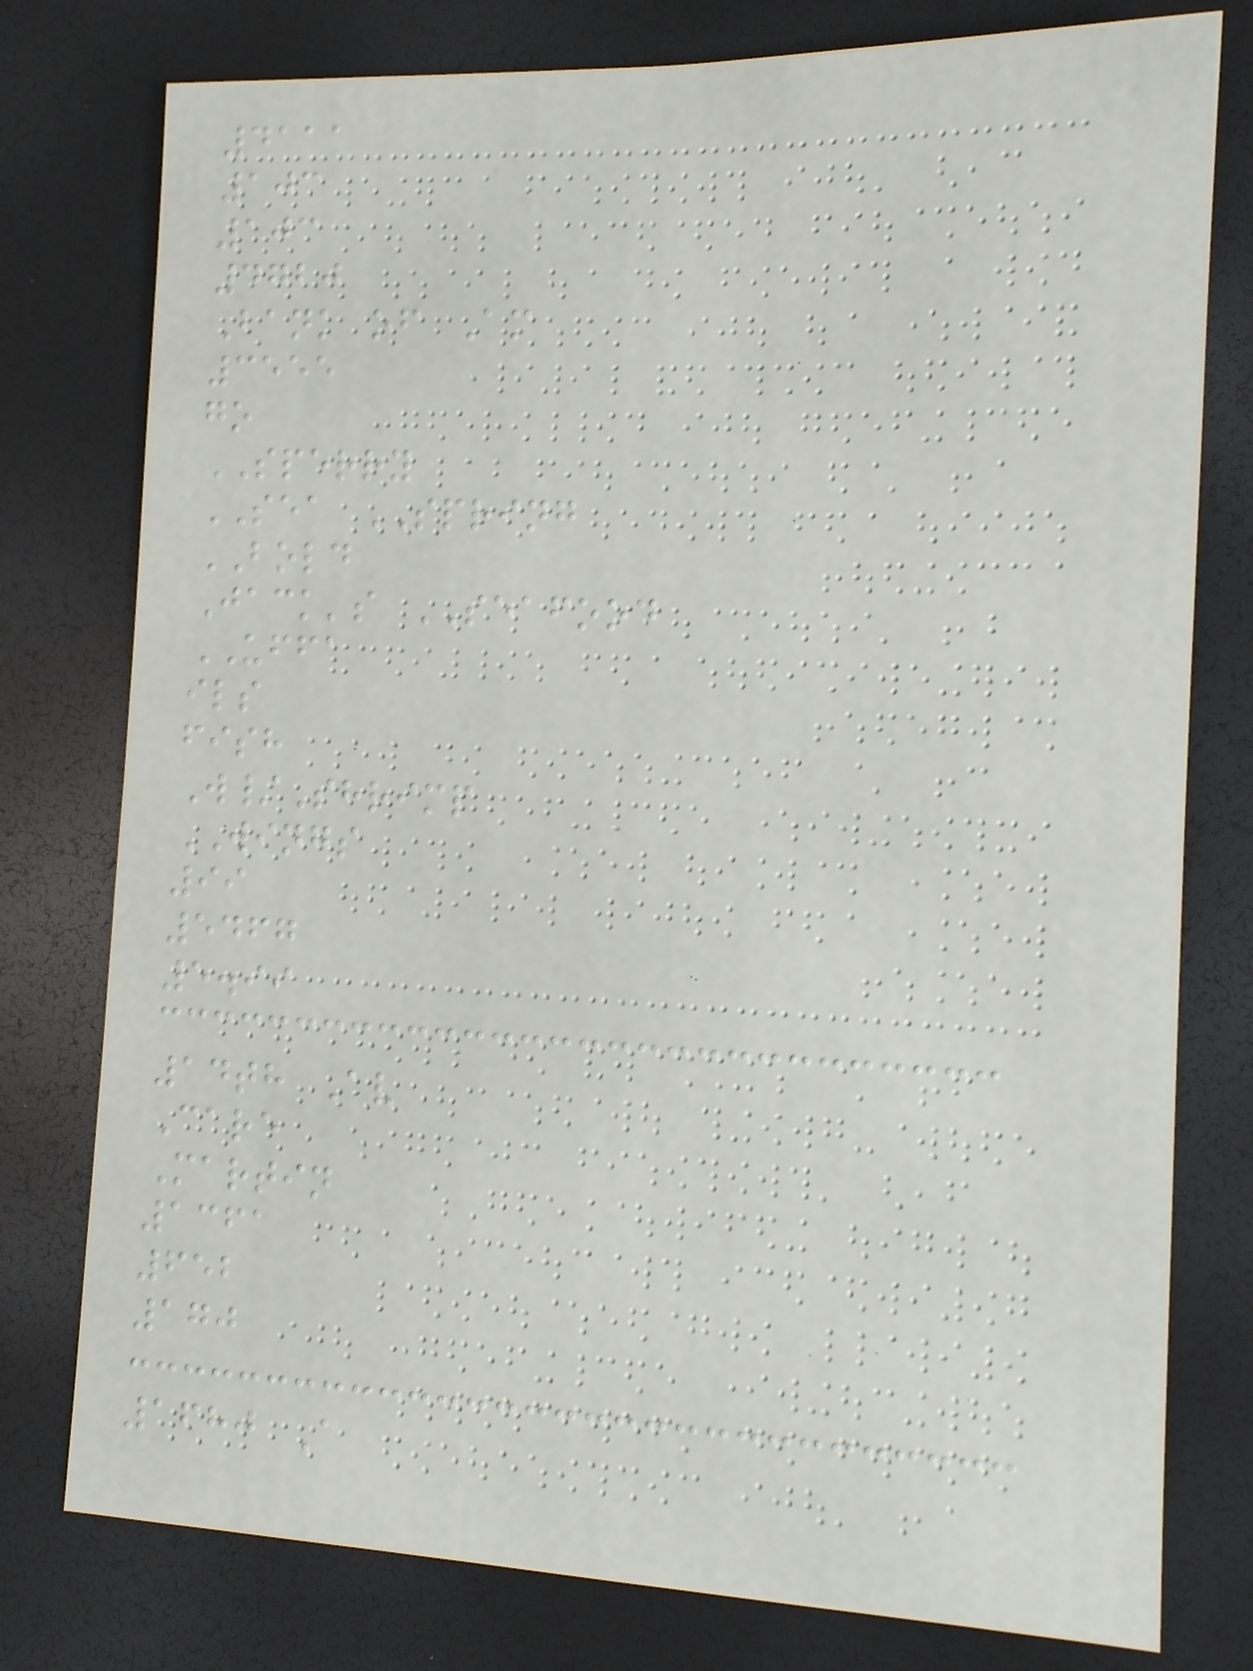4111
103
103
4720
Bank of Am
3555
go
SPERRY
SEA SPRING
BOLD
Jack's SEAFOOD
UFFA
ils
fish
W/Shrimp
WINGS
99
5467
5.99
14th Av
Care
Martin
1361
652
170
1680 A
